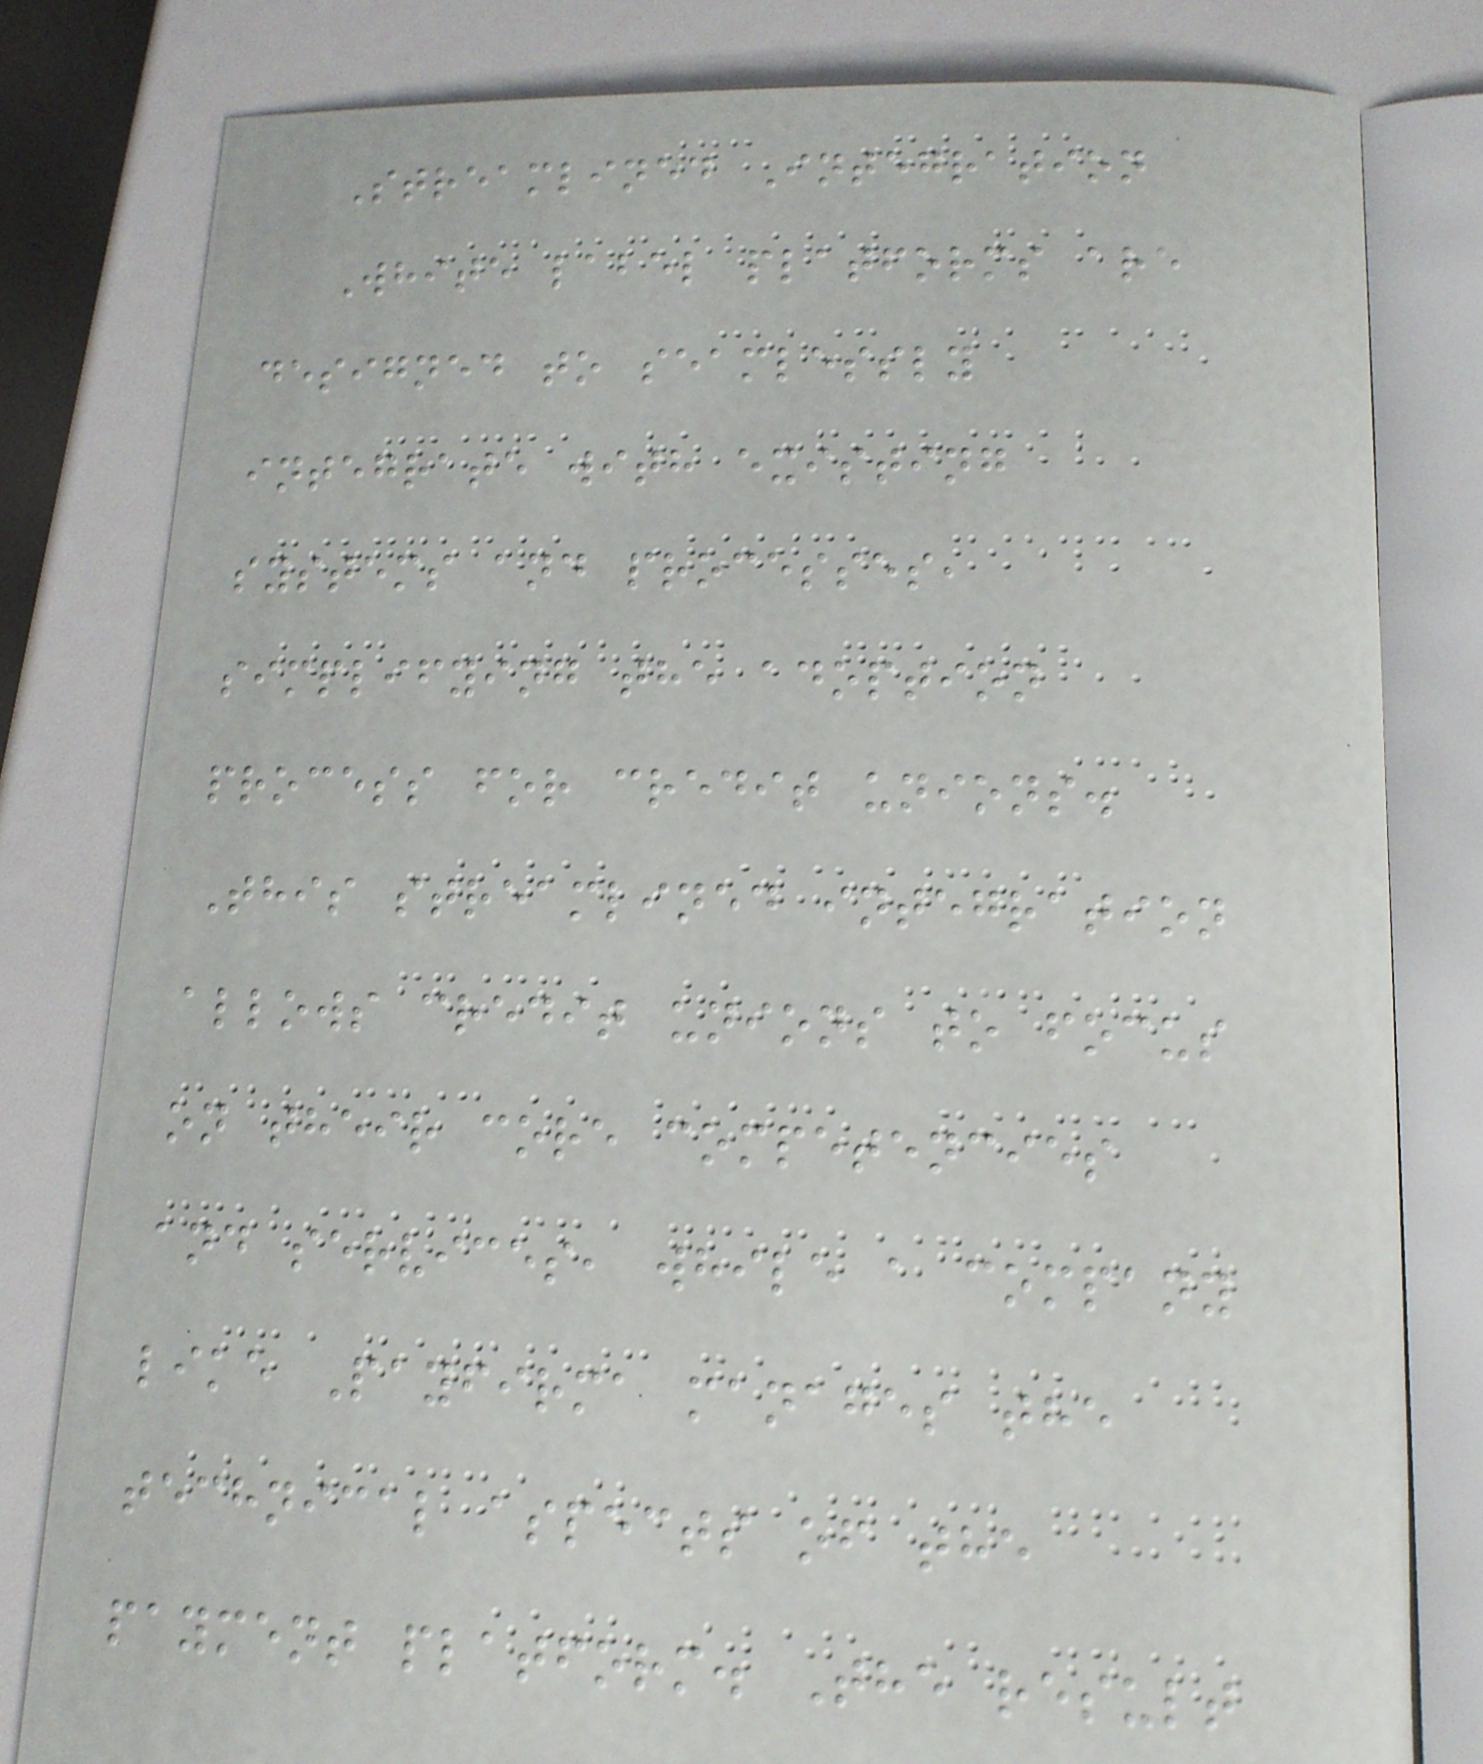Streamlined Integration
White label platforms are
designed to seamlessly
integrate with existing
systems and processes,
simplifying the adoption
process for credit unions.
This streamlined integration
allows credit unions to focus
on their core competencies
and services, while a company
like Payfirma manages the
technical aspects of the
payment platform. The result
